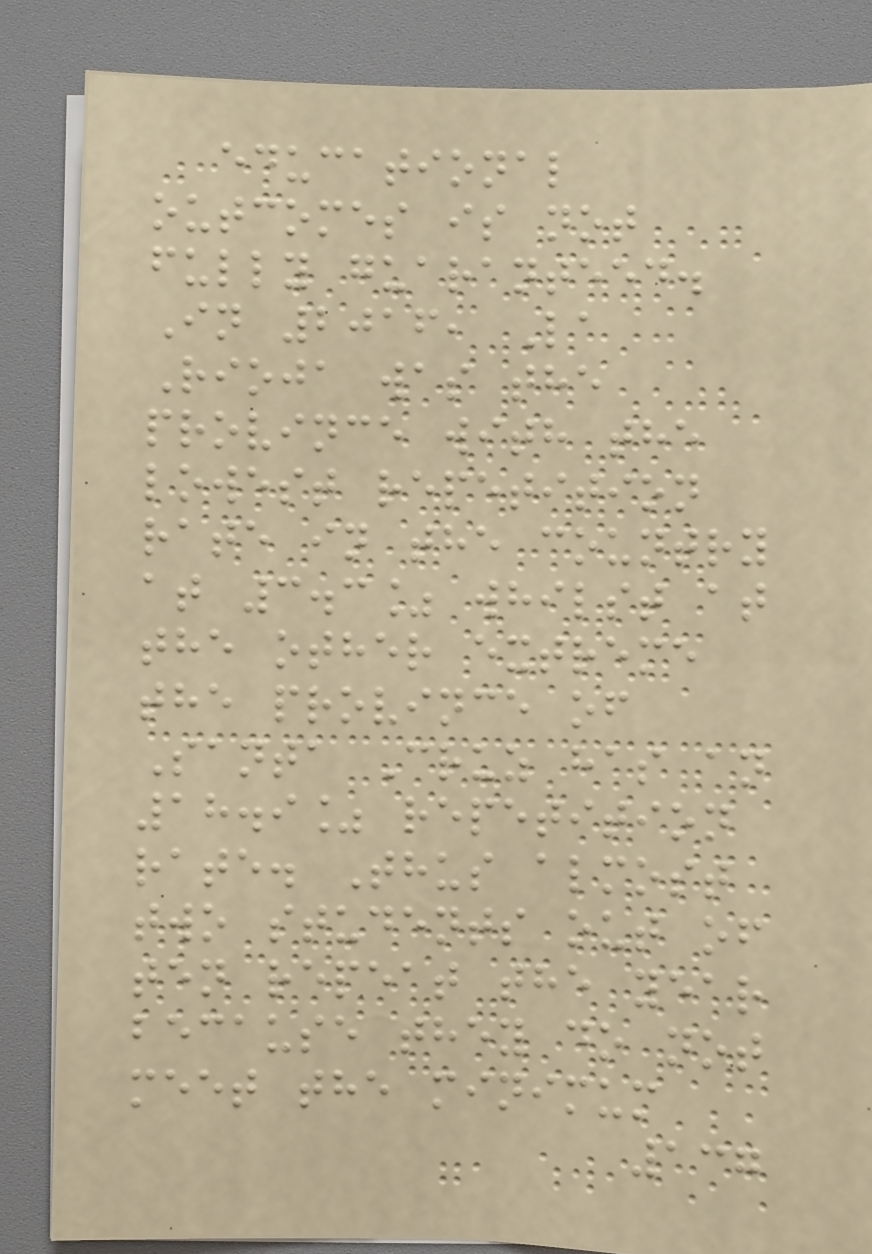educational
outcomes is not
fully guaranteed.
In 2016, La
Rioja was the
province with the
lowest repetition
rate in the country
at 3.3% whilst at
the other extreme
the province of
Santa Cruz has an
18.9% repetition
rate. Thus almost
two students out of
ten repeat the year
because they do not
meet the minimum
137
